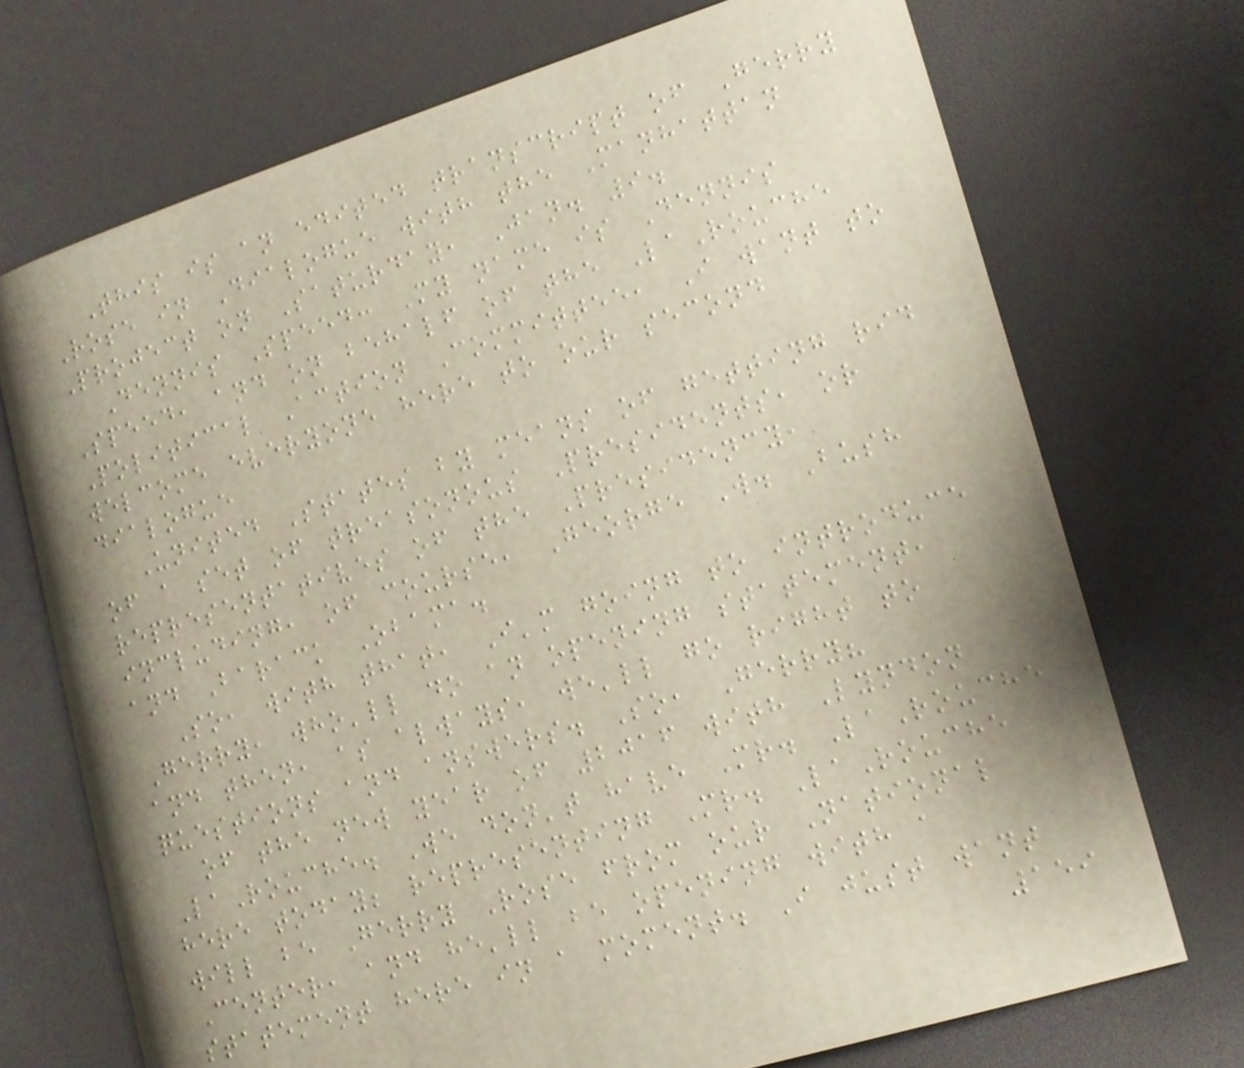This is an edited transcript of Gerry
Rose in Dialogue with the Manhattan
Project on Saturday, Jan. 9.
Dennis Speed: My name is Dennis
Speed, and on behalf of the LaRouche
Political Action Committee, I want to
welcome everyone here to our second
dialogue
United States by means of getting rid
of a set of treasonous Presidents, or
representatives of the Presidency,
including, of course, George W. Bush
and Barack Obama.
So, with that, I'm going to introduce
Gerry, who'll do an opening statement,
and then, as always, we'll go right to
questions and answers. So, Gerry?
of the new year of 2016 with Lyndon
LaRouche. We don't have Mr. LaRouche
here today; representing Mr. LaRouche
will be Gerry Rose from our National
Center, and he'll be opening with a
statement here in a moment. I just want
159
